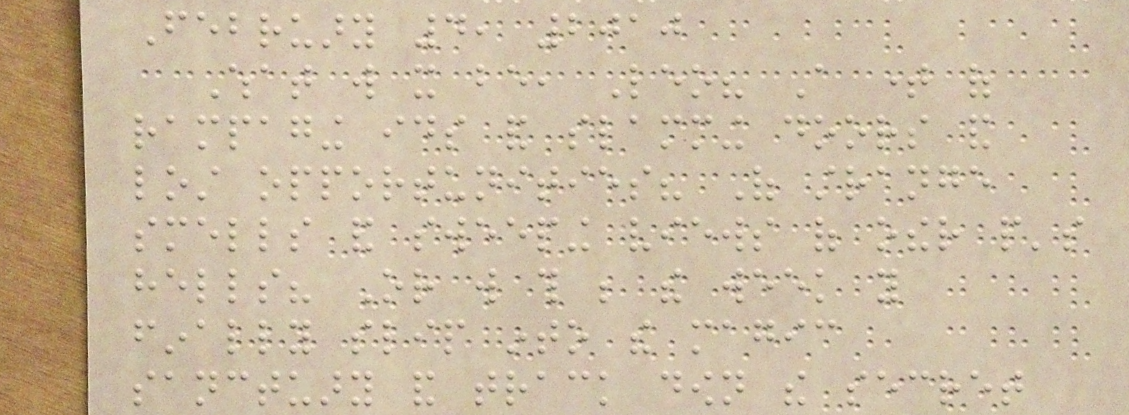February 4, 2010
What will it be, Leo? A time of
rampaging ids and slamming doors and
lost opportunities? Of strange
smells and sweeping views of other people's
hells? Or will this be the week you
finally slip into the magic
sanctuary and track down the secret
